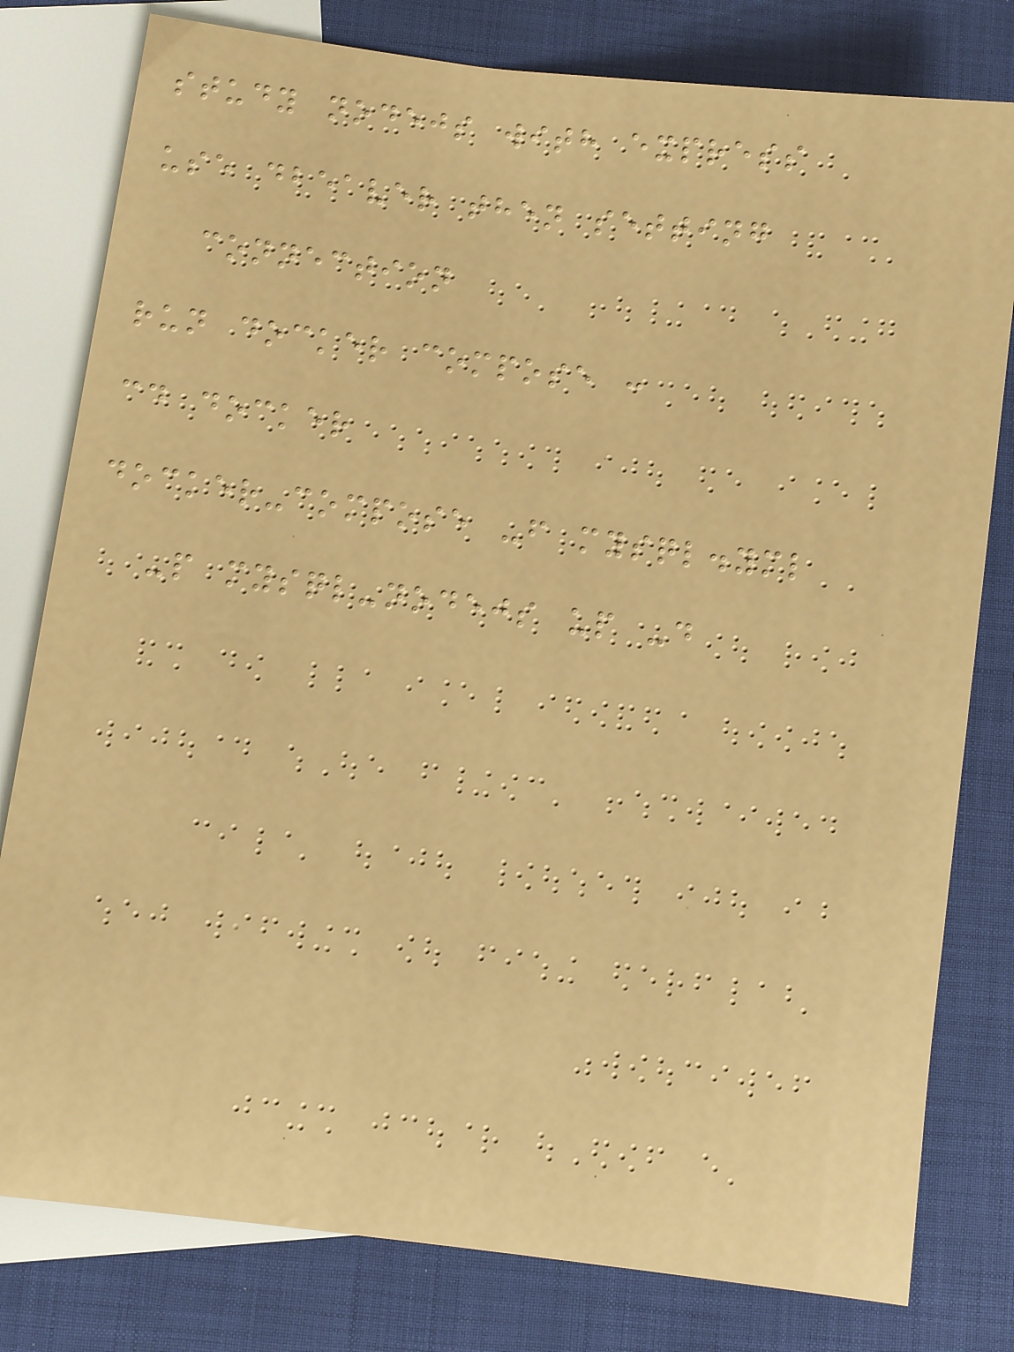study nodejs with express
use dbeaver then setting
connection
run docker compose :
cd docker
docker-compose -f mysql.yml
-p mysql-nodejs up -d
